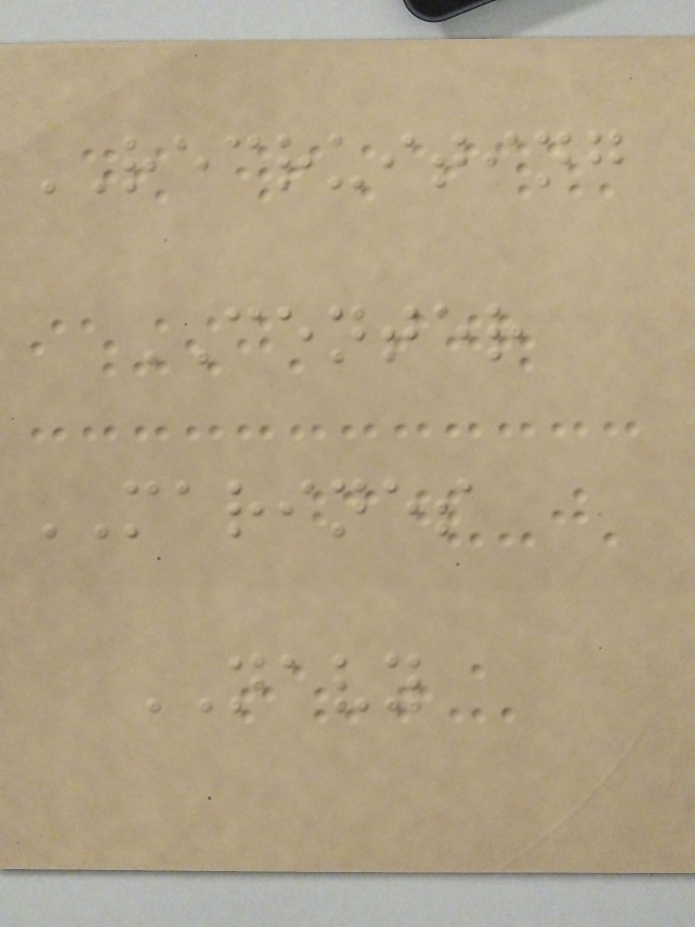RECRUITING
CENTER
MARINES
NAVY
